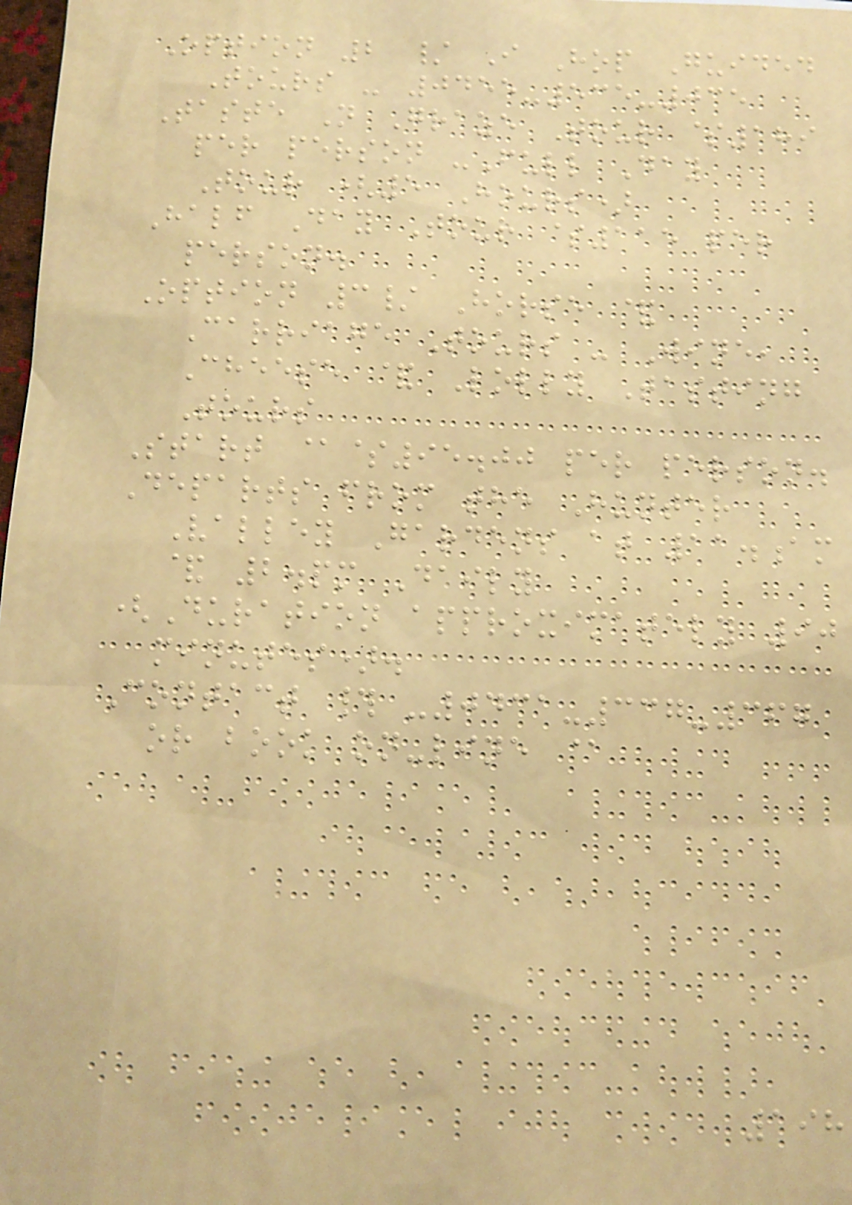Option 2 / I Hop Guided
Tours - 0455-535-035
Taste N Graze Tour $189
per person -Full Day
Tour (5 Hours)
Half Day Tour $115 per
person.
Option 3/ Horse &
Carriage Tours - Wine,
Cheese & Lolly Tasting
Tours
Start @$95.00 per person.
Departs from the Hunter
Valley Gardens at 11.am
& 2.pm Daily
(Duration approximately 90
minutes).
Contact # -0431-337-367
or book on-line @
198
